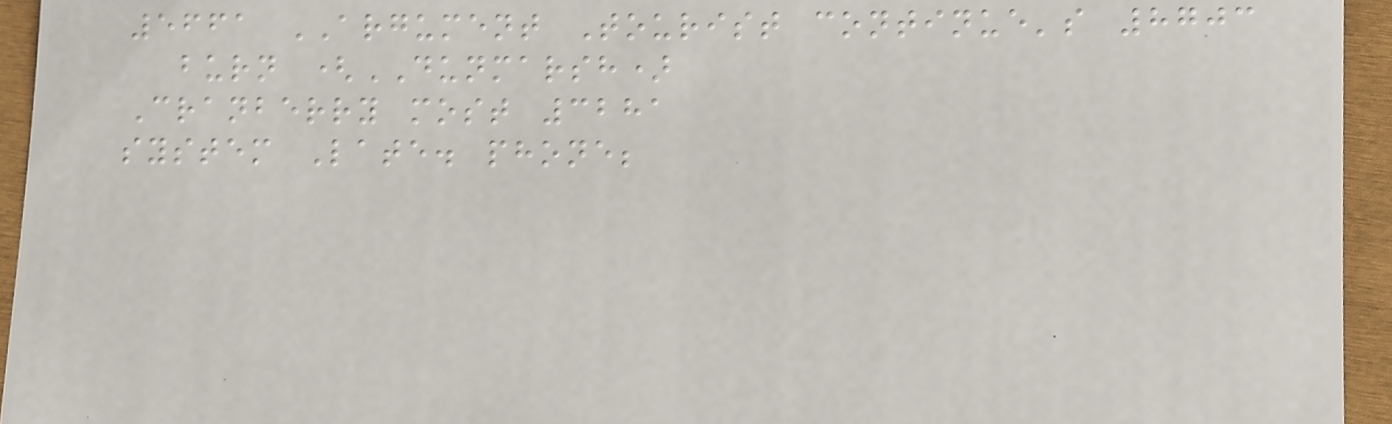5661 ARGUMENT Tourist continue's 8703
burn (DUNMARSH)
Cranberry most 3281
system Late. phone;
